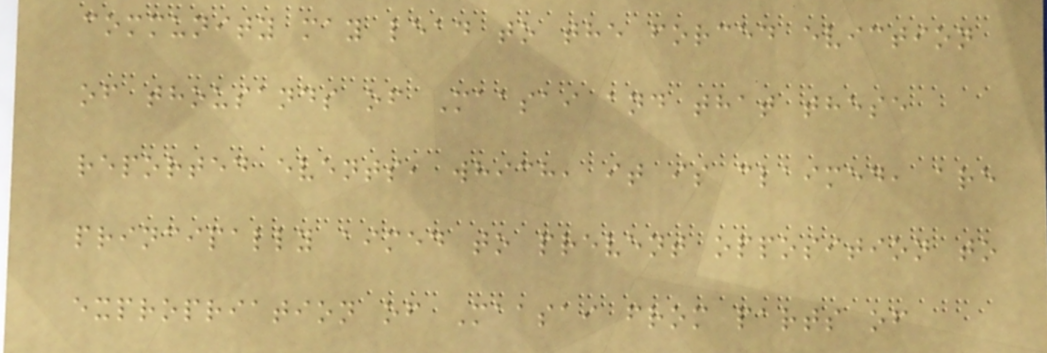community may lead to the forced eviction
of thousands of Maasai and that these
reported events, which, it is claimed, are
principally aimed to prevent opposition to
expropriation of Maasai from parts of
